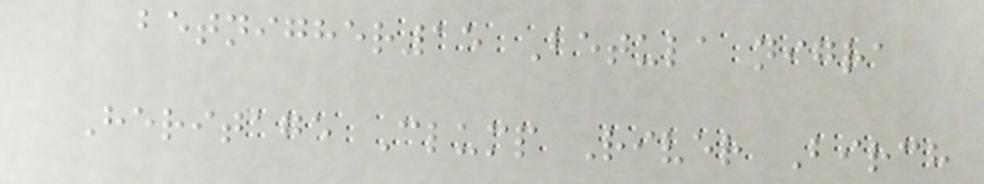betnigher15 Betula nigra
Heritage Clump River Birch
